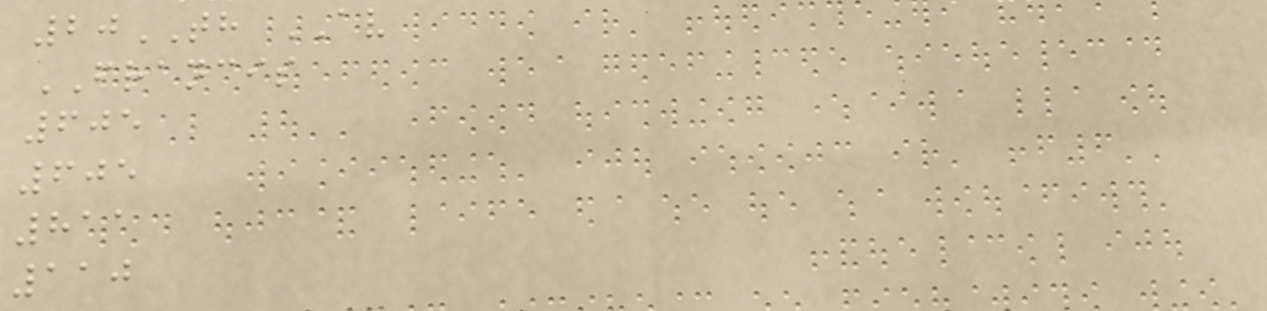20TH AV
FRANCIS
605
605
811
110
